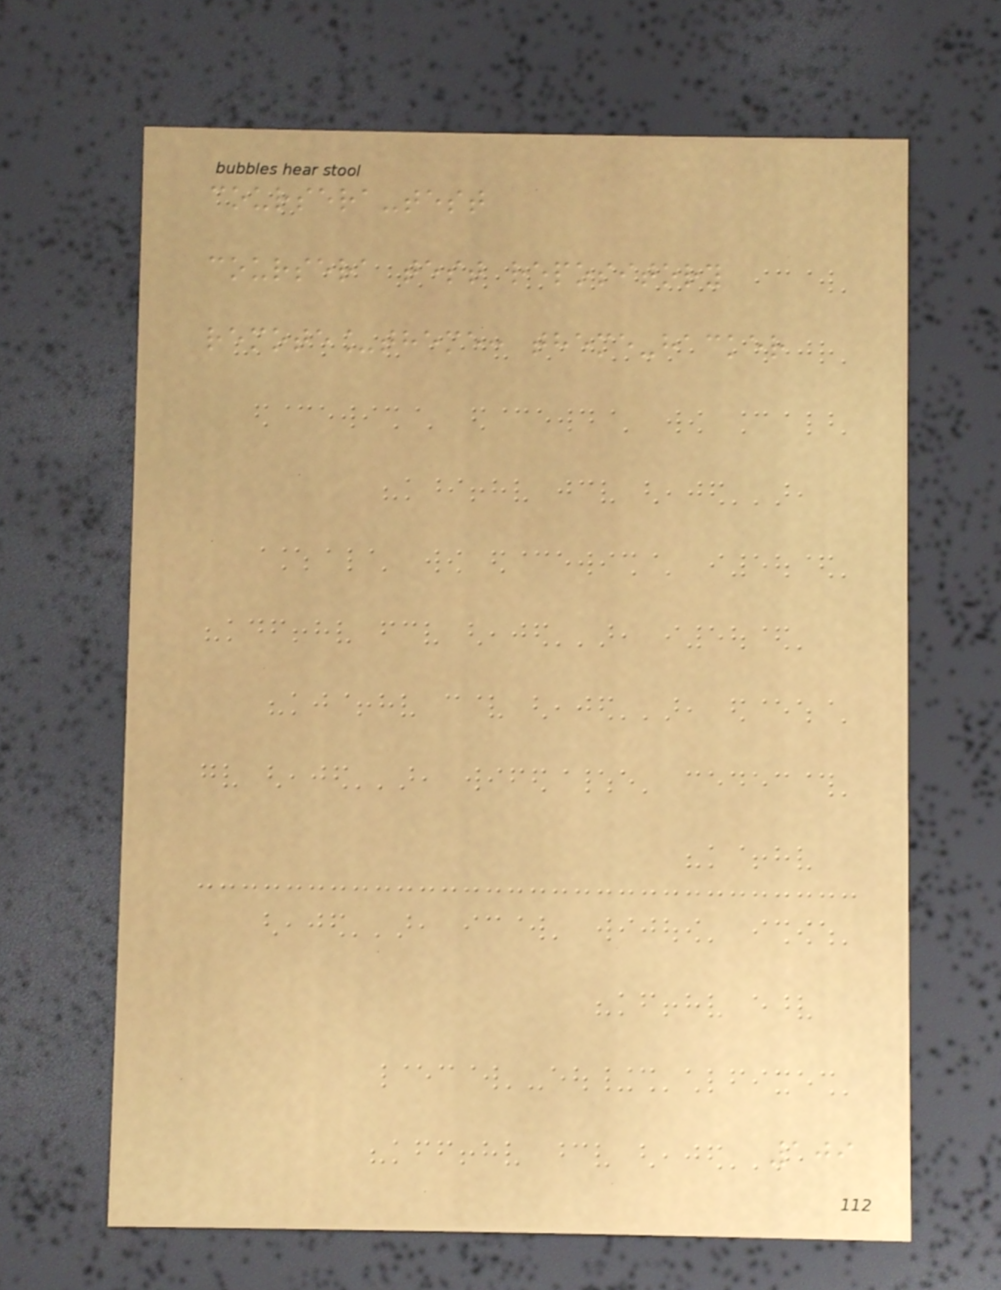coursera-test
coursera test repository
remote_theme: theme-hacker
109
